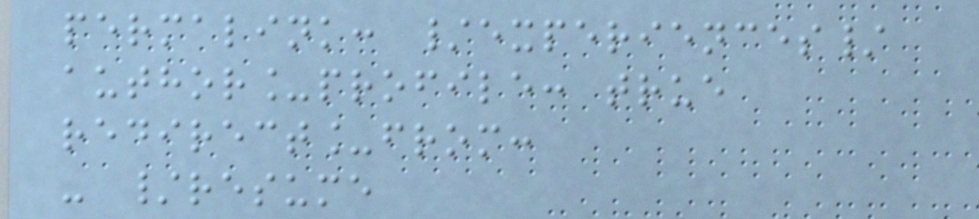permalink: /experiences/
author_profile: true
redirect_from:
- /resume
